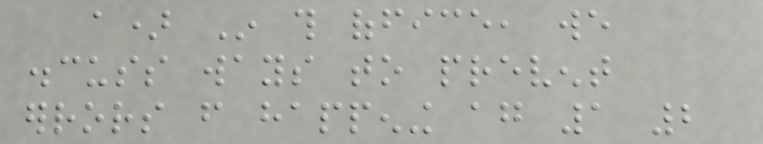a) In this office, we
discuss ways to prevent
errors from happening again 1 2
